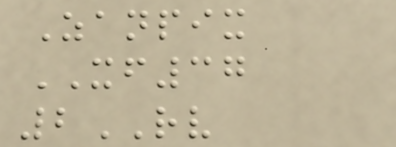Zanpix
XF37
2RV
